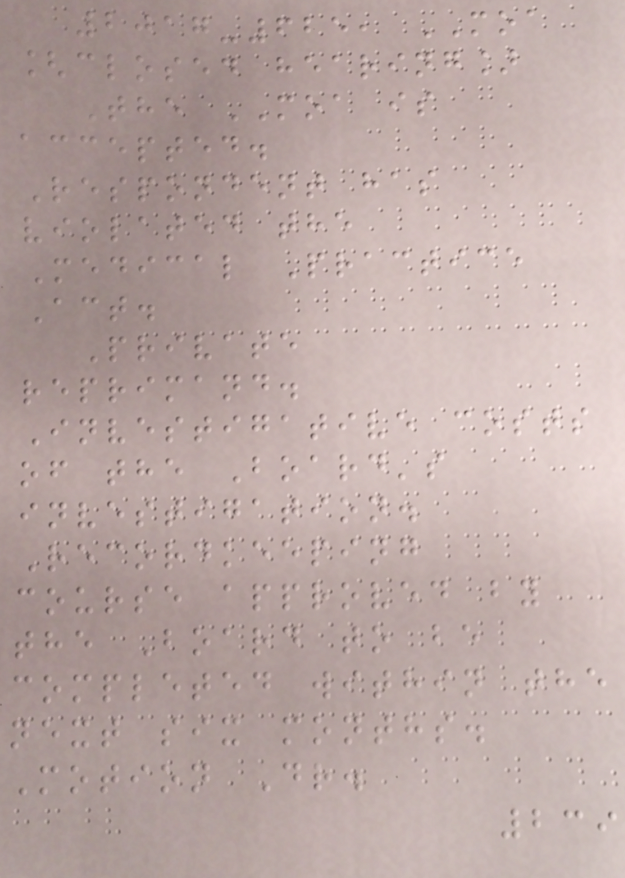2017-625, MOA
[closed hearing]
The MOA is
accepted.
Respondent has
violated the
Medical Practice
Act.
Private
reprimand.
Investigative costs
of the Board's
investigation.
Recordkeeping
course approved by
the Board to be
completed within the
next six months.
Motion Dr.
239
